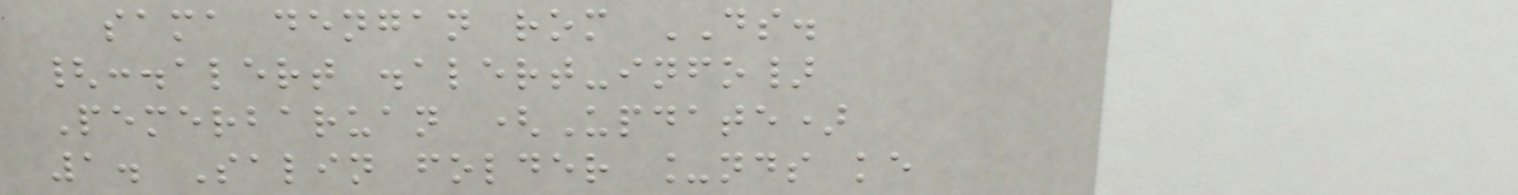sama dengan rom DS.
{:.alert .alert-info}
Pemerbaruan (Update)
1. Salin folder _nds ke
